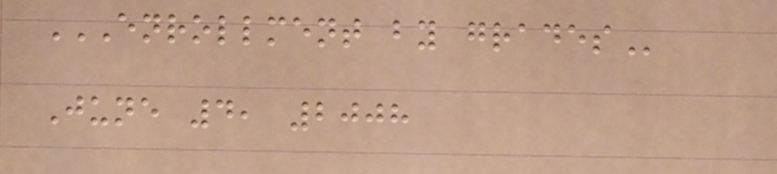ENROLLMENT BY GRADES
June 4, 2008
